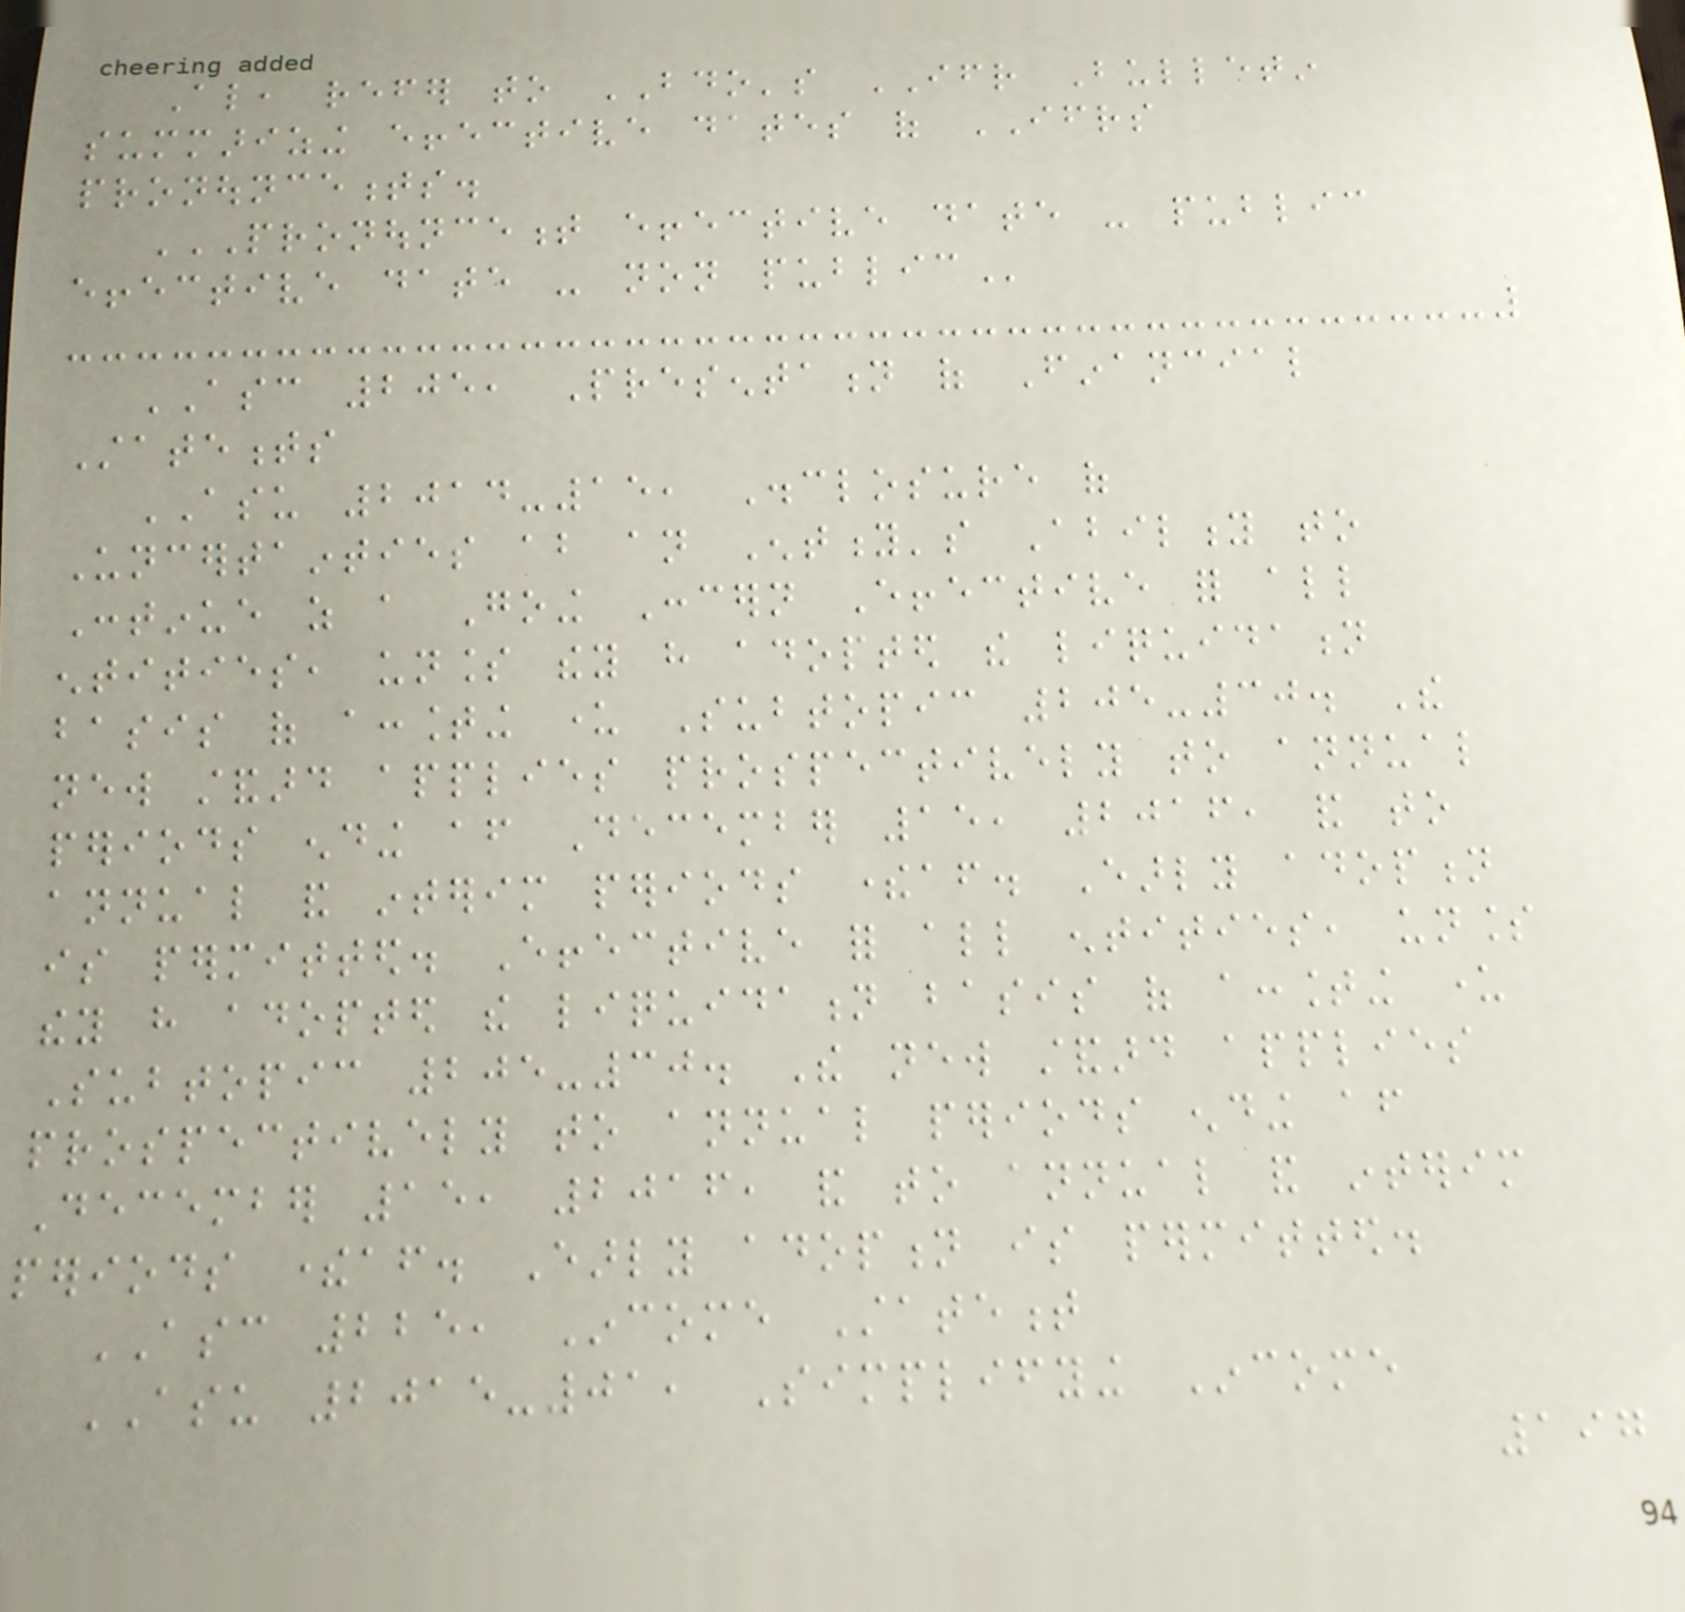Also, refer to BDO's IFR Bulletin
summarizing effective dates of IFRS
pronouncements.
PRONOUNCEMENT EFFECTIVE DATE - PUBLIC
EFFECTIVE DATE - NON PUBLIC
ASC 205, Presentation of Financial
Statements
ASU 2014-15, Disclosure of
Uncertainties about an Entity's Ability to
Continue as a Going Concern Effective for all
entities, unless they have adopted the liquidation
basis of accounting under Subtopic 205-30. The
new standard applies prospectively to annual
periods ending after December 15, 2016, and to
annual and interim periods thereafter. Early adoption
is permitted. Effective for all entities, unless
they have adopted the liquidation basis of accounting under
Subtopic 205-30. The new standard applies
prospectively to annual periods ending after
December 15, 2016, and to annual and interim
periods thereafter. Early adoption is permitted.
ASC 225, Income Statement
ASU 2015-01, Simplifying Income
197
